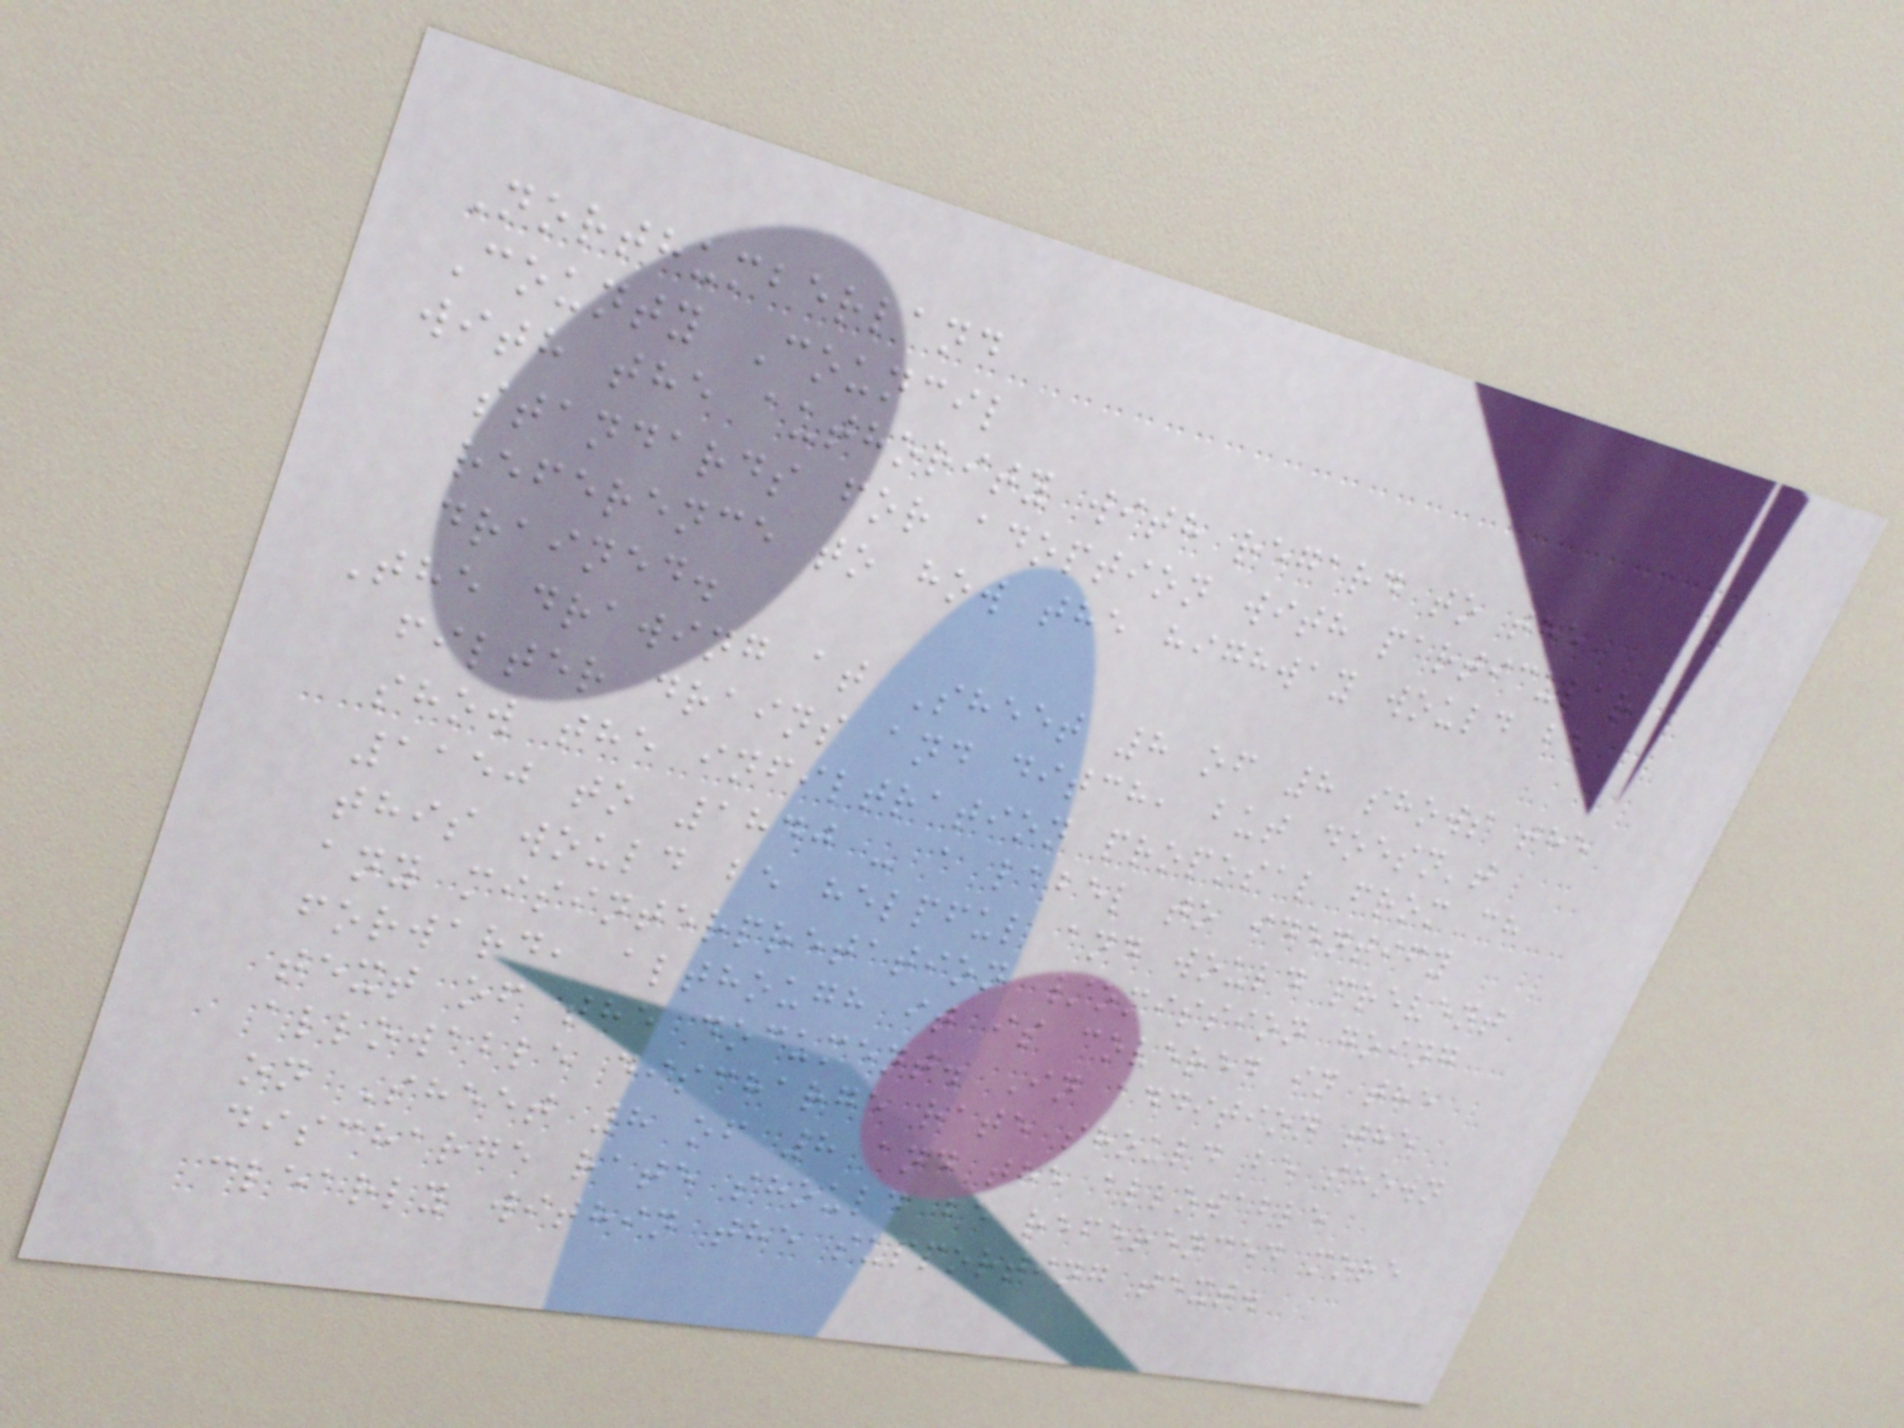Northumberland
County Council
with the authority with regard to the
standards for adoption with particular
reference to how the highway would be
drained.
The drawing at Sheet 8 of 8 shows the
filter drains and ditch, but doesn't
show the infiltration proposal from ch
1150 to 1840 - a label to identify
this would be helpful and would prevent
any misinterpretation /omission going
forward, although it is covered in the
text of the document. In addition the
allowable discharge rate should be shown
on Sheet 8 of 8 and the allowable
discharge rate should be referenced more
clearly within the supporting text.
